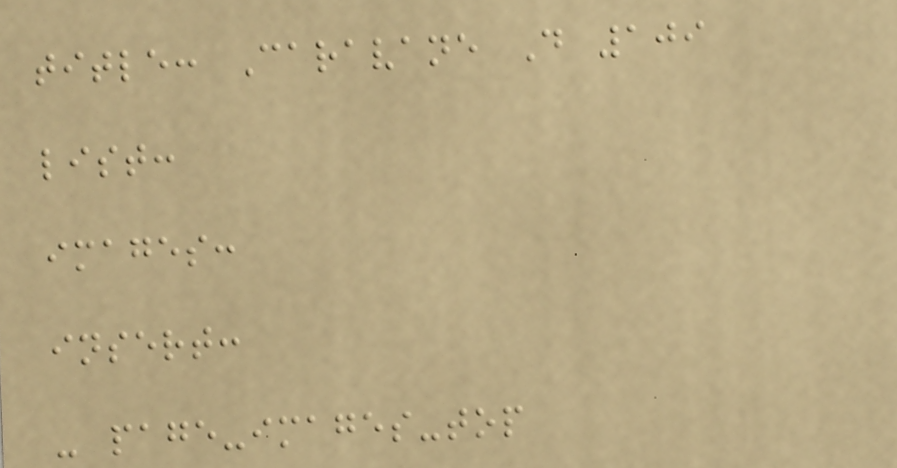title: Caravane D 109
list:
images:
insert:
- page-images-top
